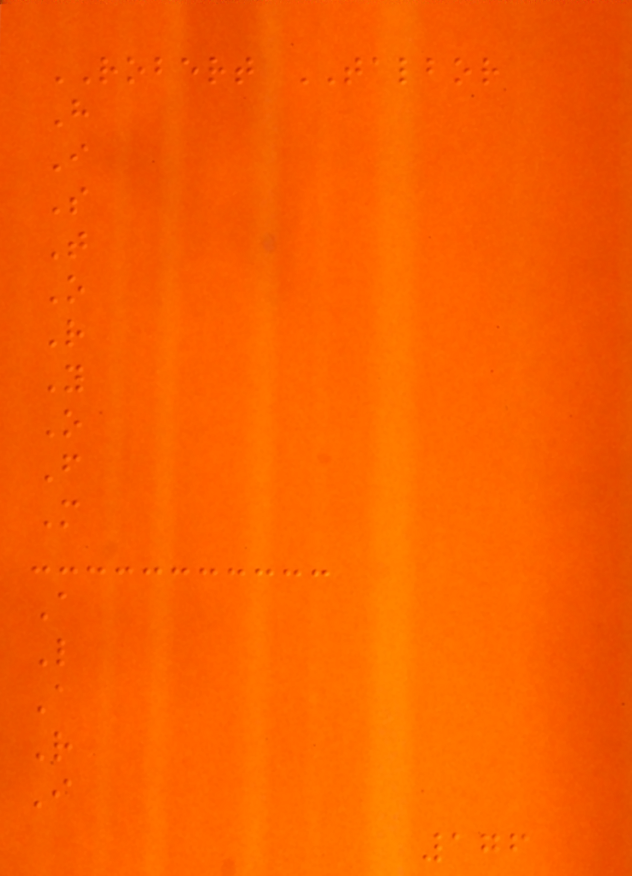ROBERT TALBOR
H
I
S
T
O
R
Y
O
F
M
A
L
A
R
I
176
